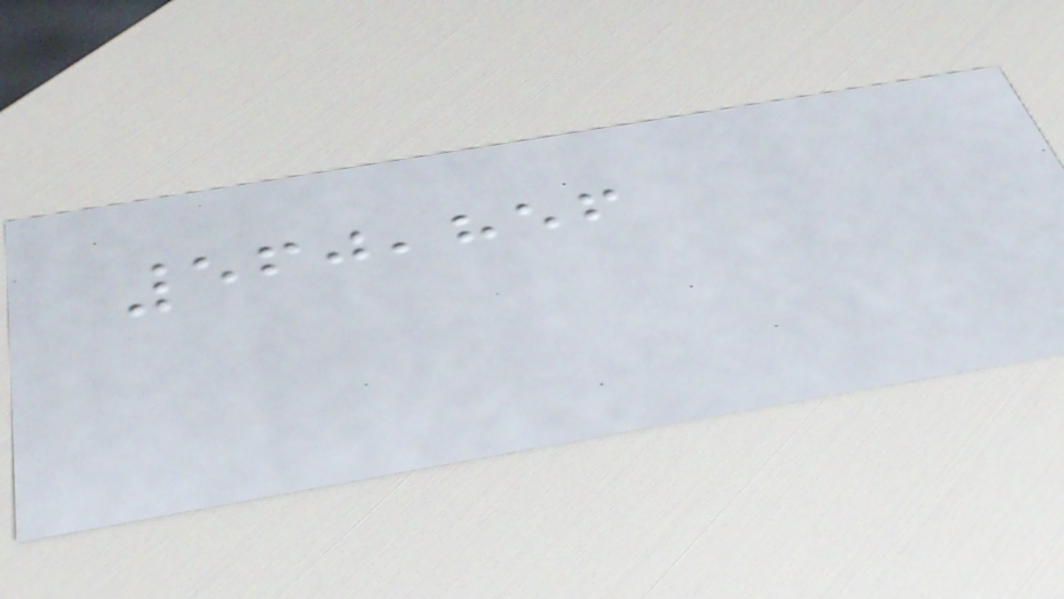560,856
